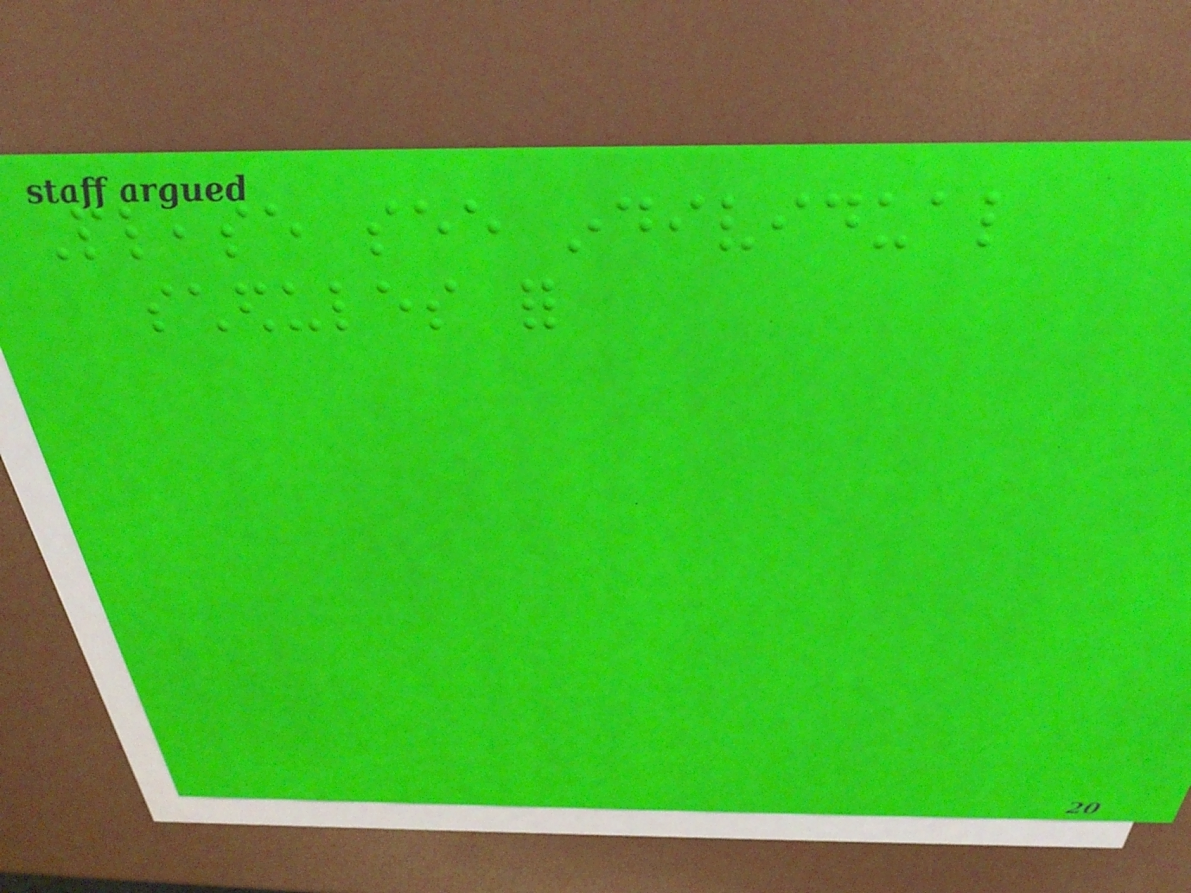Please see individual
schedules for
